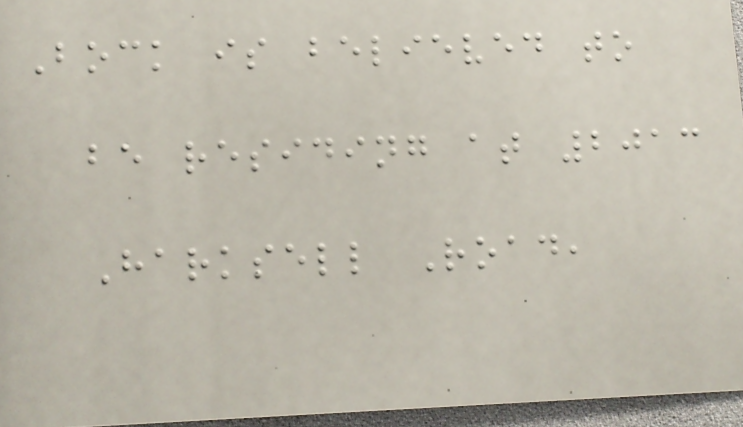Bock is believed to
be residing at 2013
Harksell Road,
